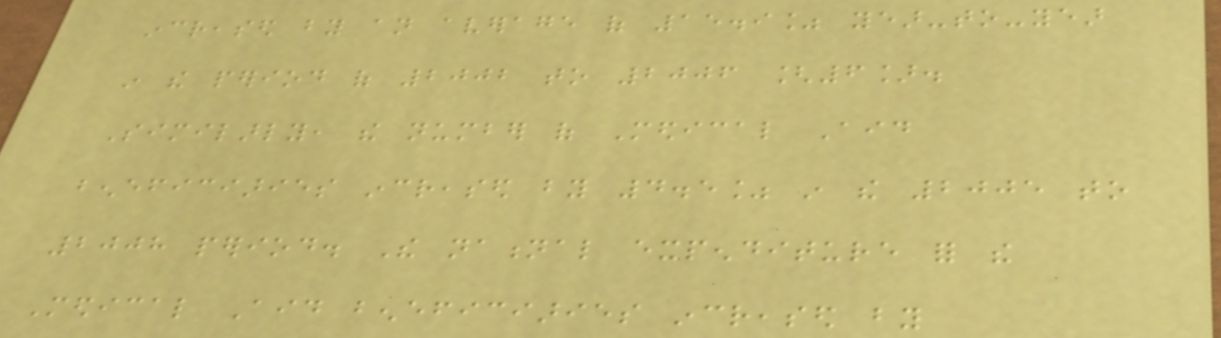increased by an average of 15.9% year-to-year
in the period of 2002 to 2006 [6].
Similarly, the number of Medical Aid
beneficiaries increased by 4.5% in the 2005 to
2008 period. The national expenditure for the
Medical Aid beneficiaries increased by
